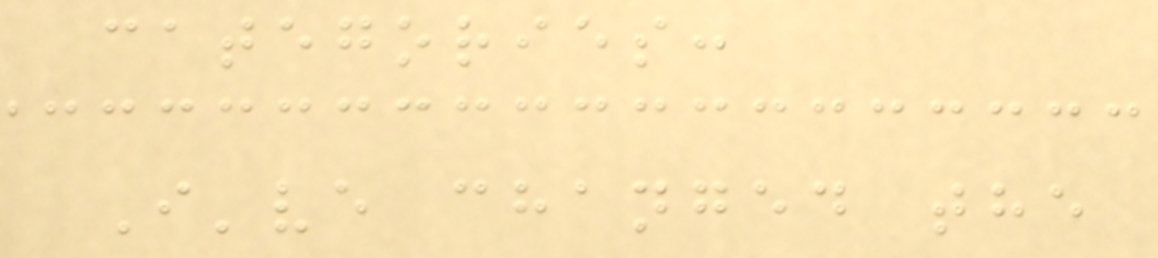categories:
I've changed the
